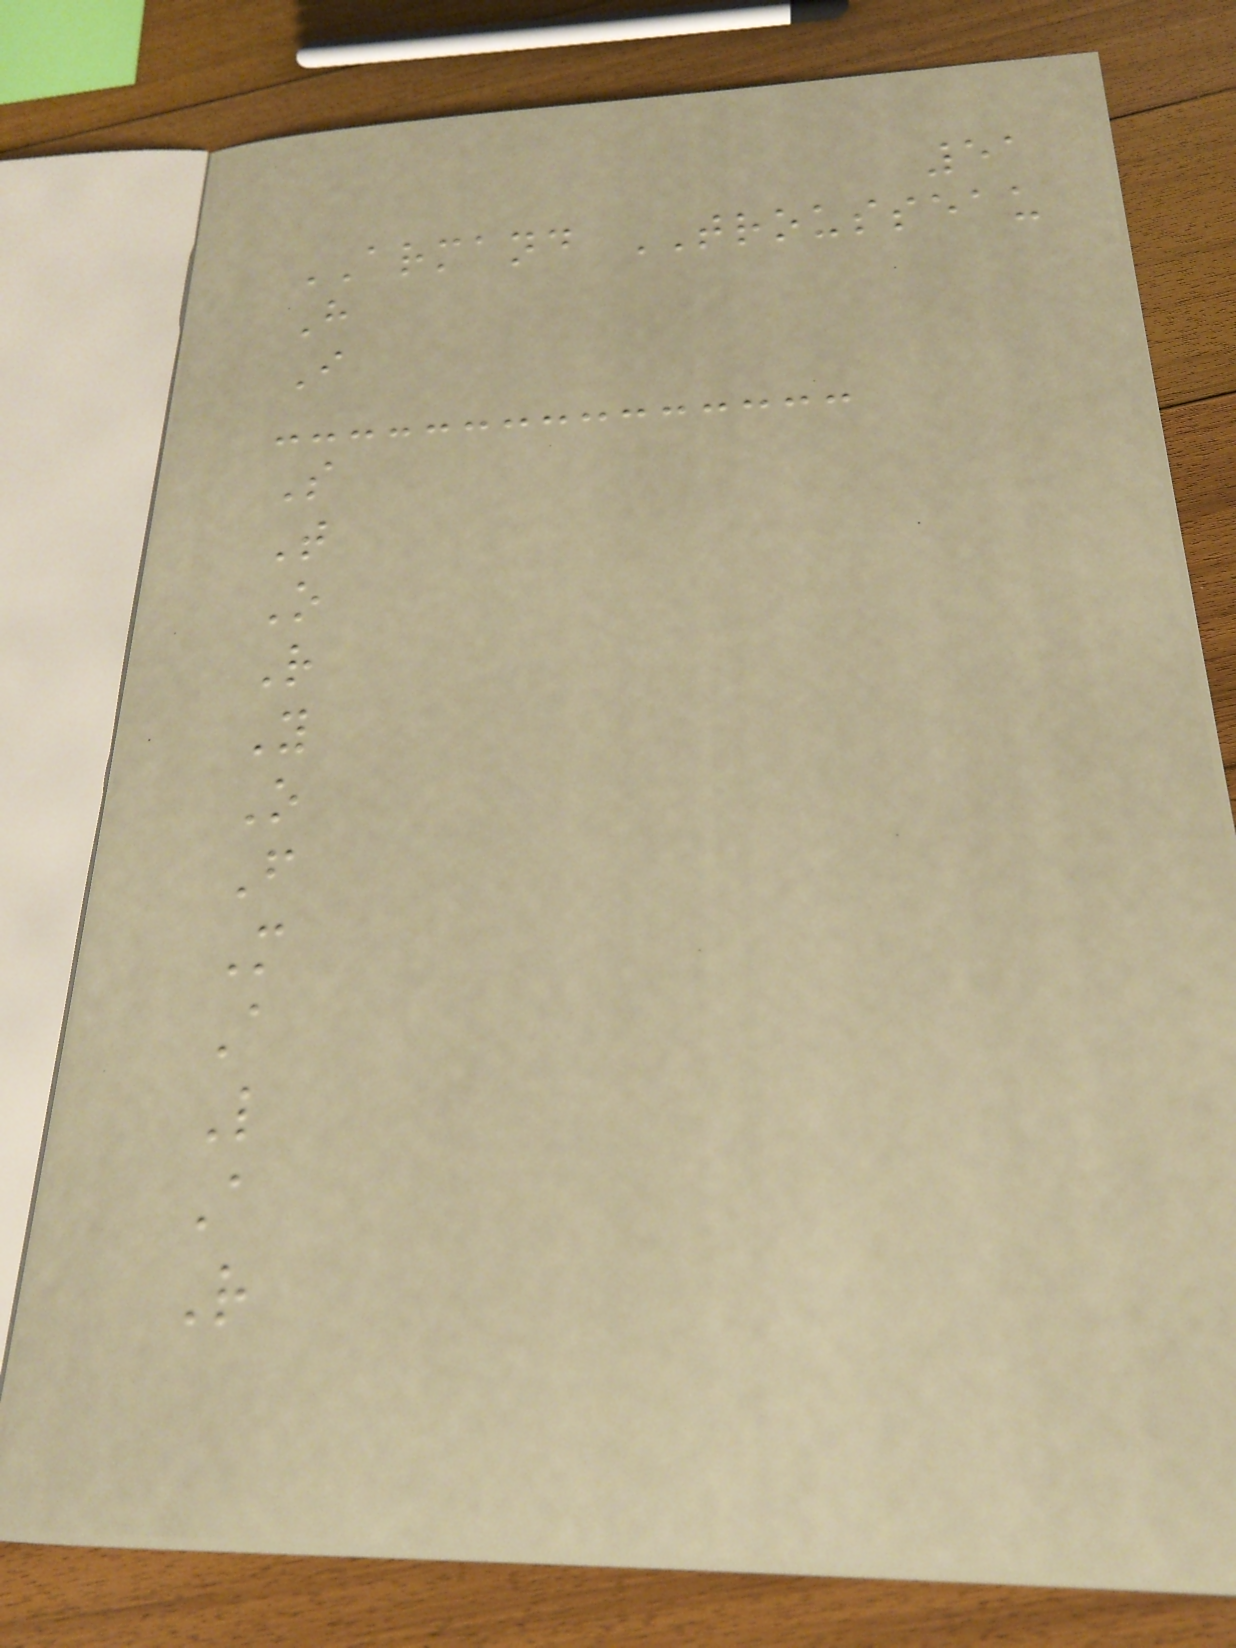51
ARMAND TROUSSEAU
H
I
S
T
O
R
Y
O
F
M
A
L
A
R
